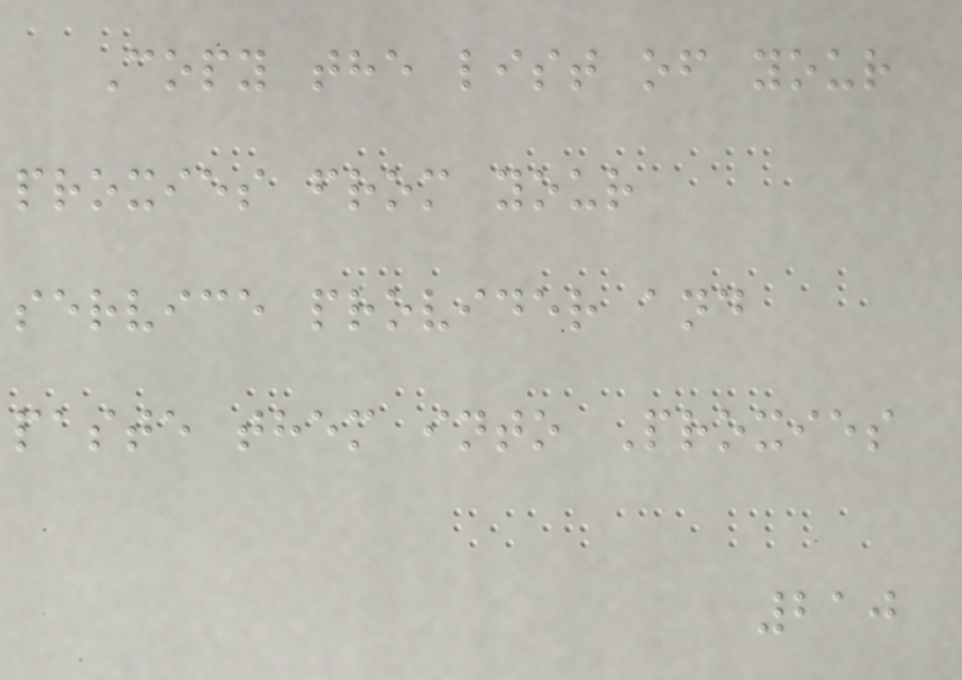Copy the list of your
proxies from your
service provider and
paste them into Proxies
210
